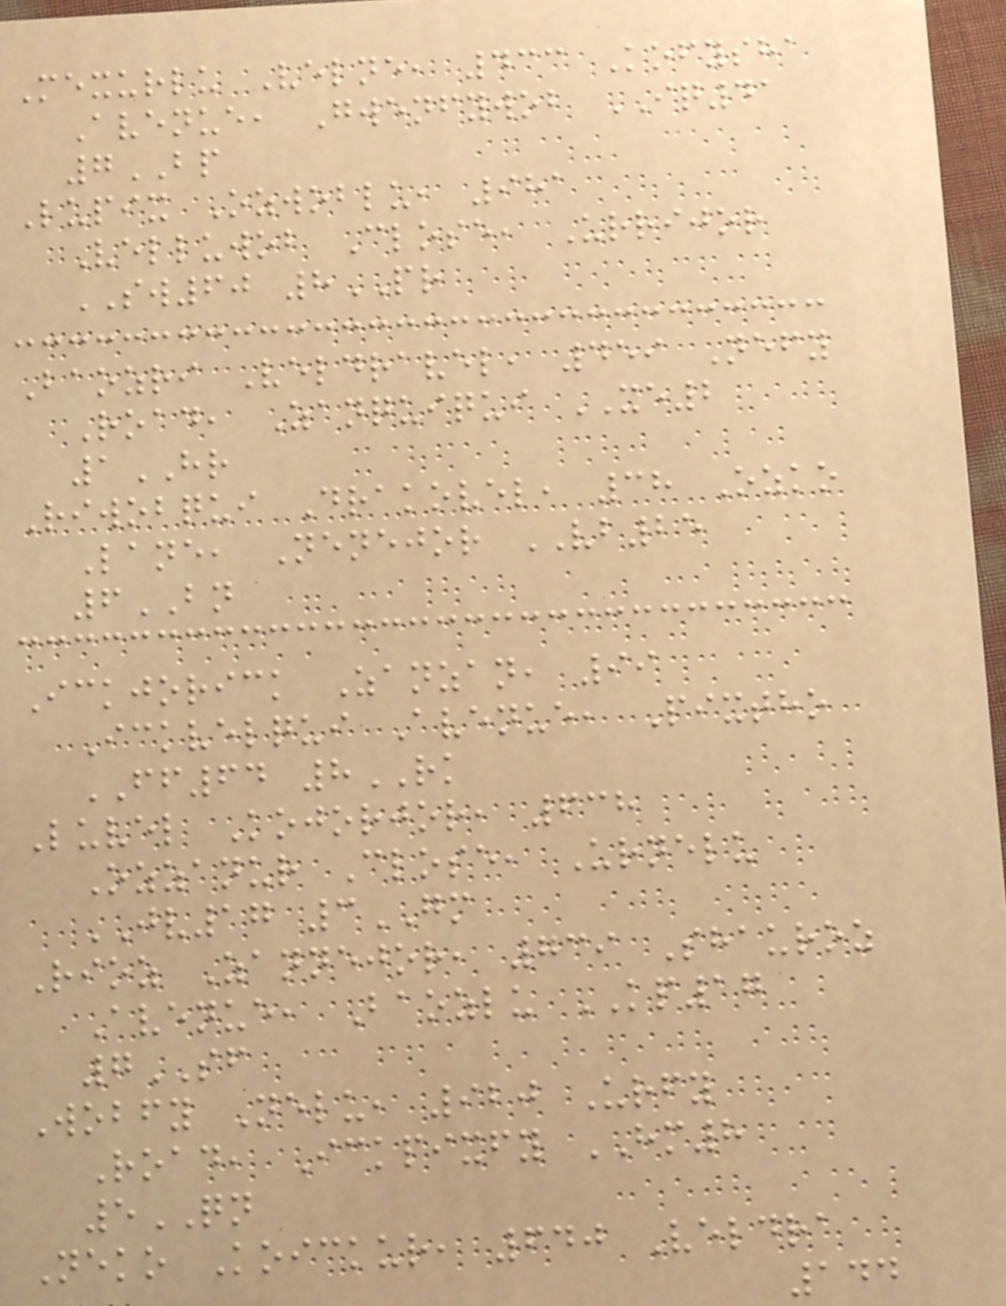Mexurlu Velne, 433 Kofysha
Avenue, Gwenfywob IQ41
7BP
Lupix Ozwoblu, 981
Velluwob Close, Urrijor
SW60 8PR
Baozri Veldravel, 459 Nefy
Road, Zanquiqui XE2
1HR
Riwobqui Drakovel, 38 Ozko
Lane, Nenejor VB25
6BN
Ickjorick Zanzan, 99
Ickvelqui Avenue, Pixtho
FF64 8RK
Luvel Kojorjor, 638
Ozzanur Close, Urnelu
JV17 3GM
Rioz Zannejor, 739 Shauroz
Avenue, Baozlu KP17
7SF
Wobfy Nelu, 920 Urfy
Road, Ickpixfy HM8
5QN
Neko Koickur, 640 Veldra
144
